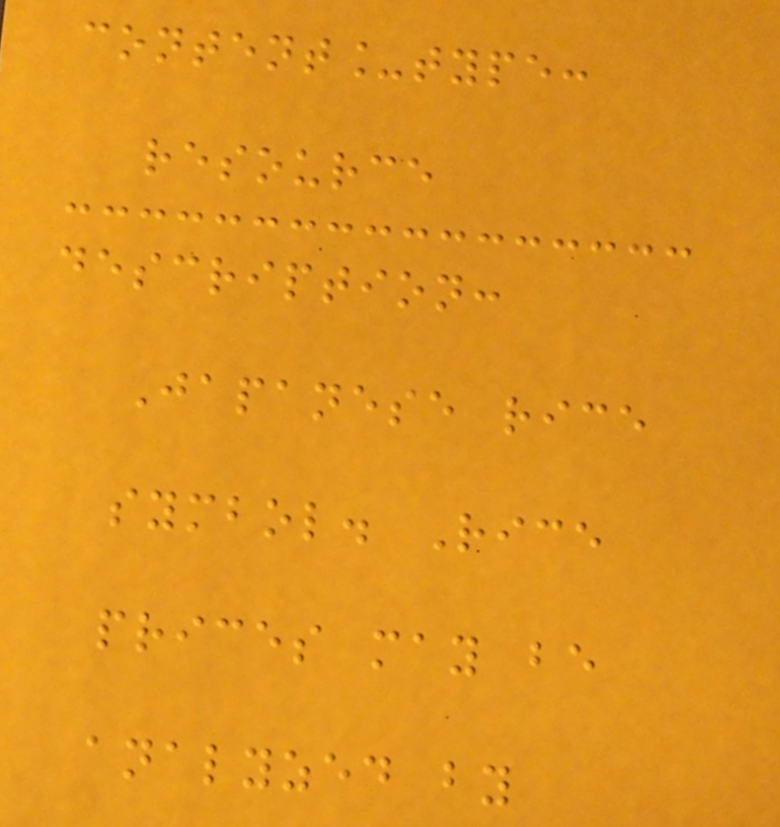content_type:
resource
description:
Japanese rice
symbol. Rice
prices may be
analyzed by
